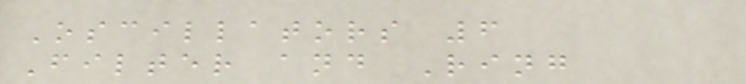Oscillators 6
Filter and Ring
